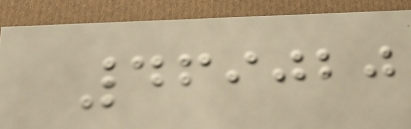469020
